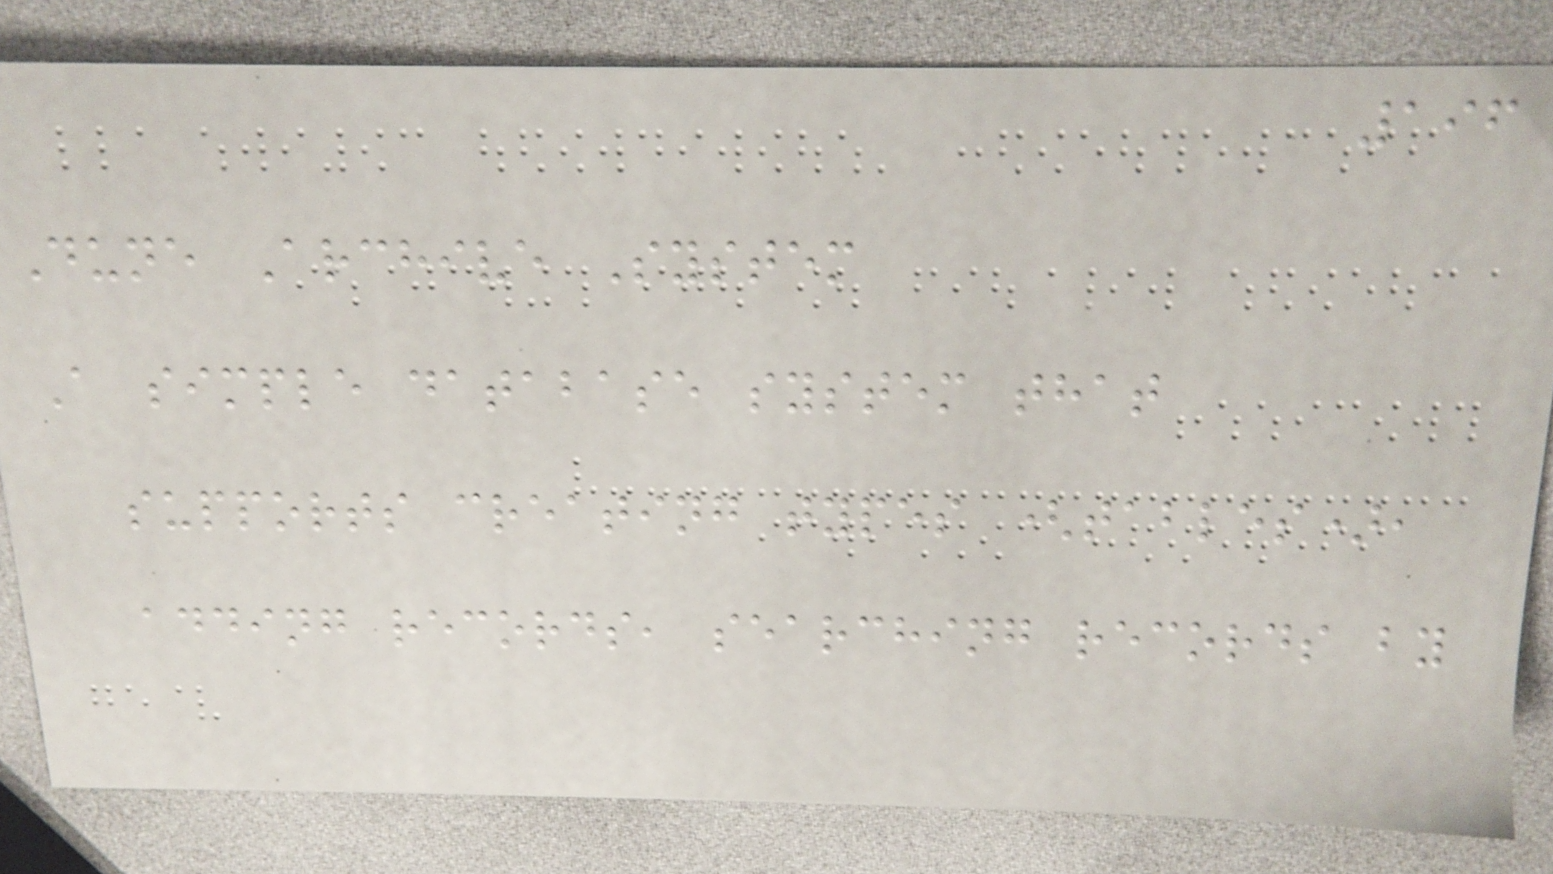196
Dune Archive System
A simple database system that
supports creating types (tables),
adding records, searching records by
